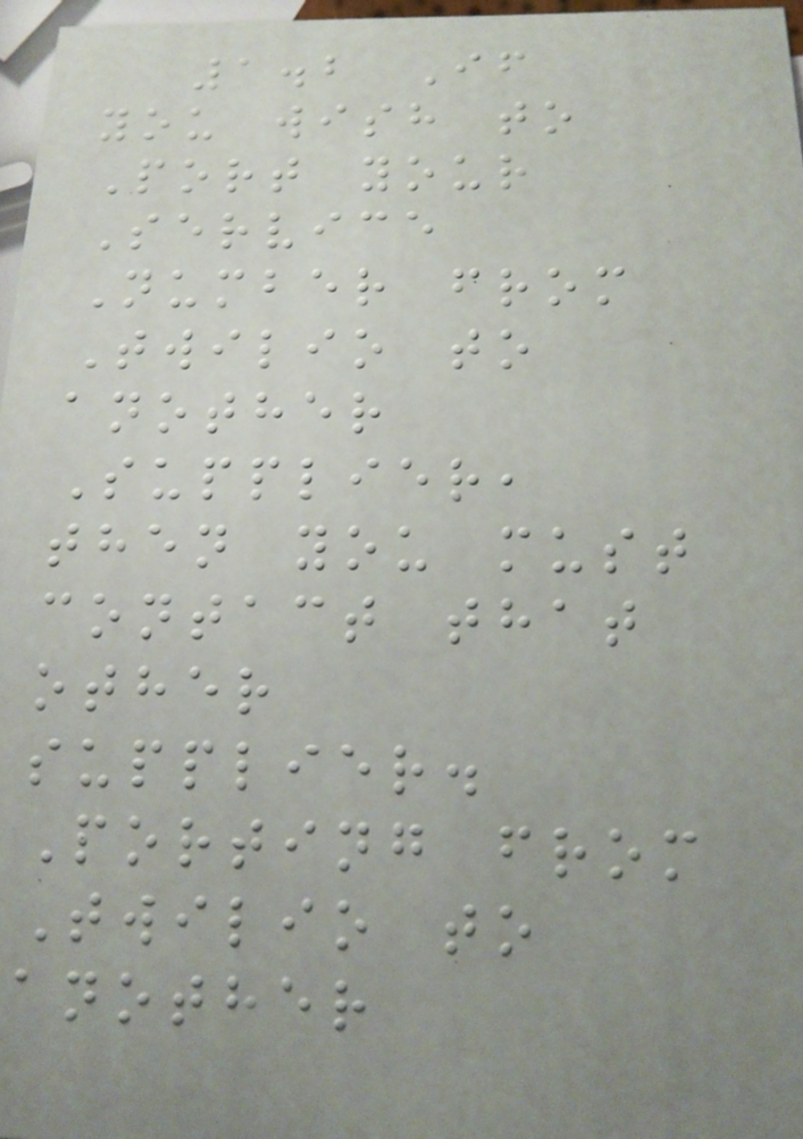1.2 If
you wish to
Port your
Service
Number from
Twilio to
another
Supplier,
then you must
contact that
other
supplier.
Porting from
Twilio to
another
